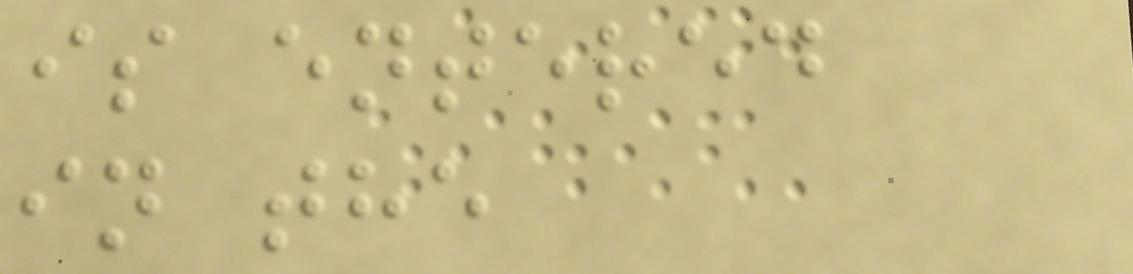is entered
in the
